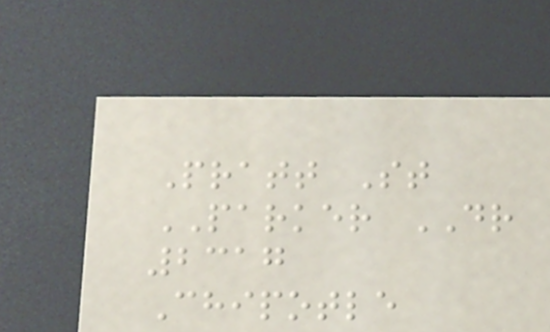Pratt St
PARKER DR
2317
Chipotle
